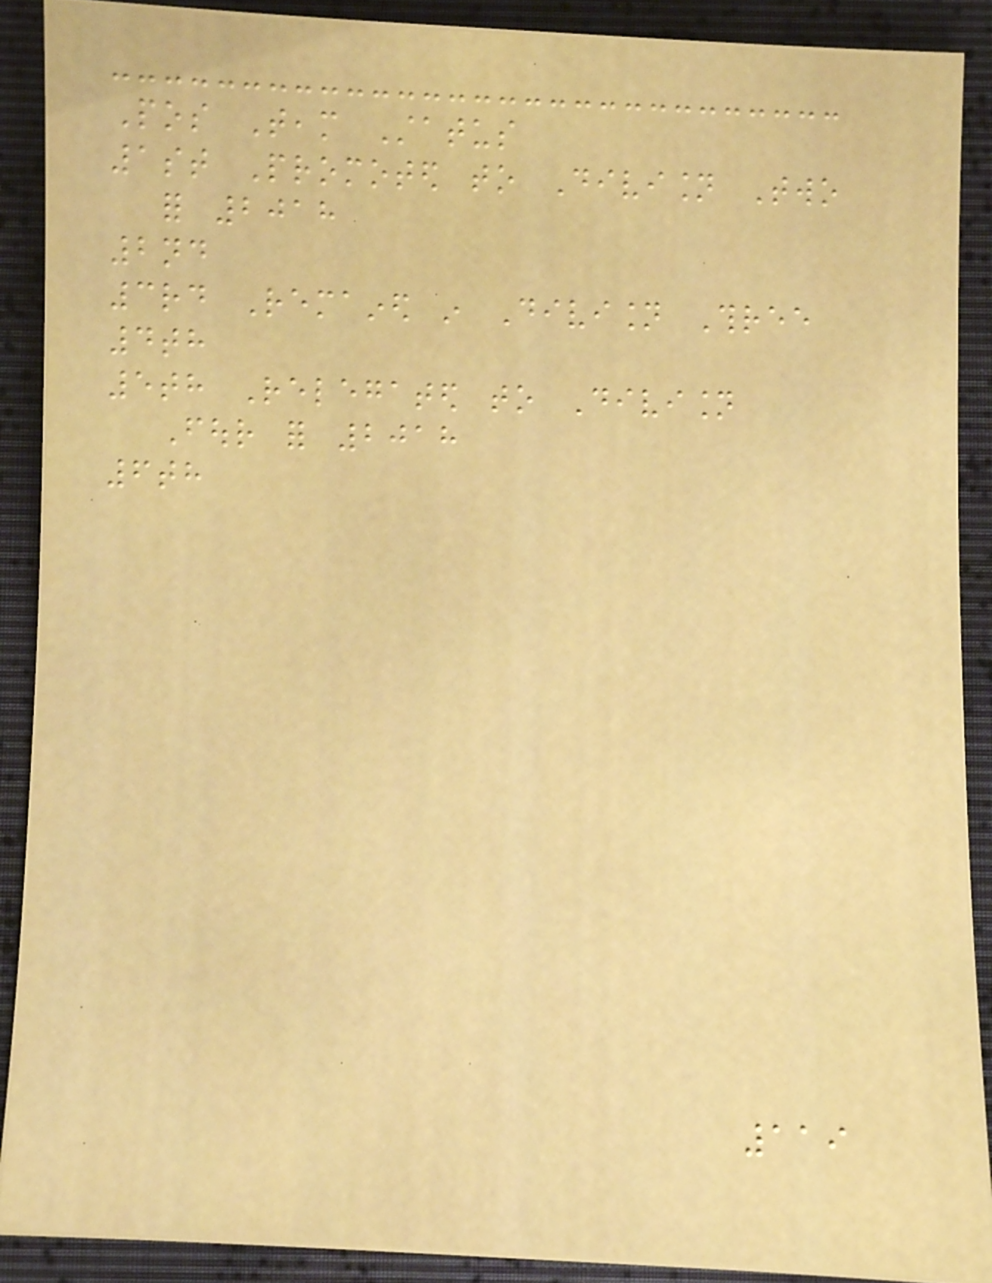Pos Team Status
1st Promoted to Division Two
for 2018
2nd
3rd Remained in Division Three
4th
5th Relegated to Division
Four for 2018
6th
119
